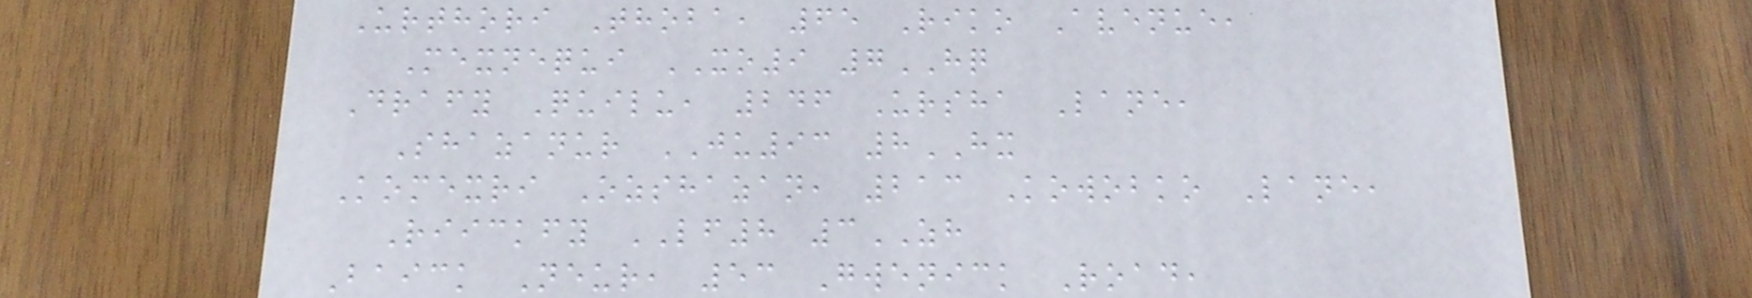Urthori Thoba, 65 Riko Avenue,
Mexnequi XO9 7HQ
Drafy Quilu, 246 Ursha Lane,
Shazanur JU93 8HX
Komexri Ozshazan, 213 Kowobko Lane,
Riickfy LF8 3ZH
Baick Neur, 53 Gwenick Road,
